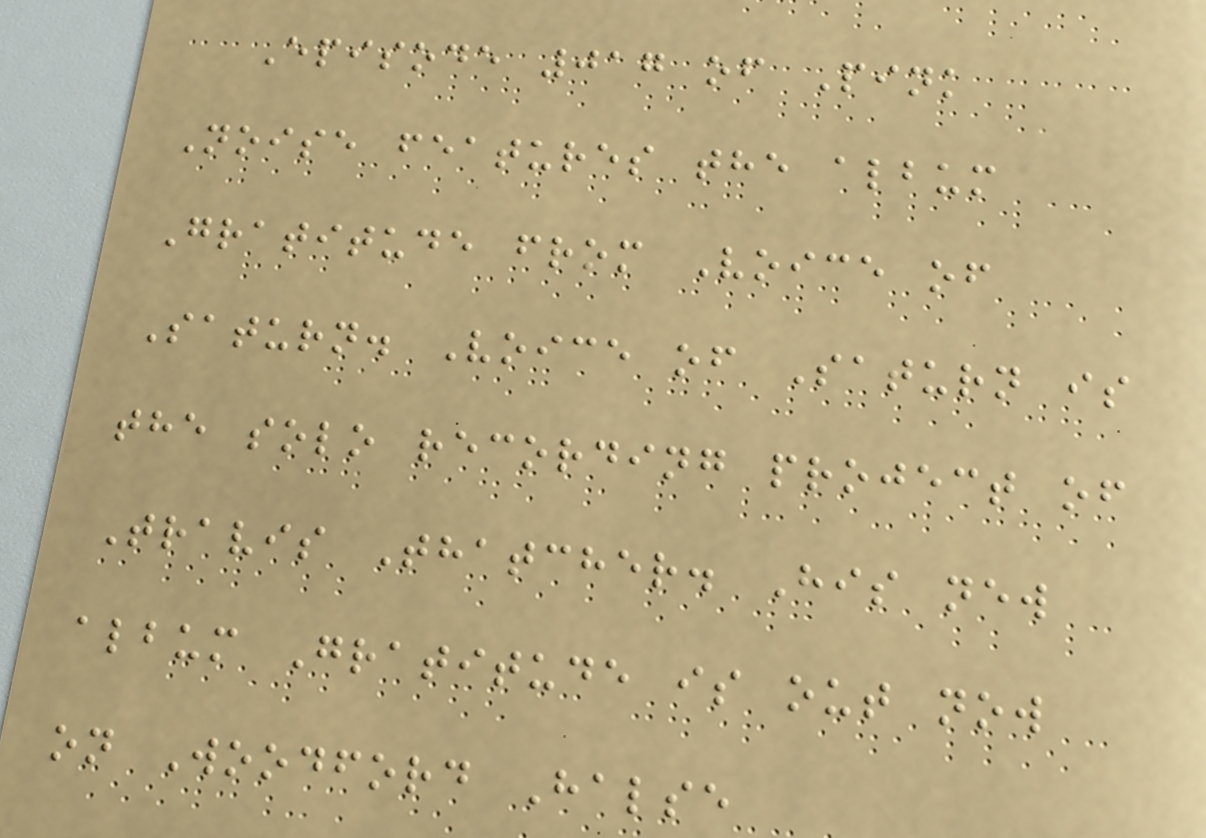Episode 017 of Pink
Noise features the album
Gratitude from Voice of
Saturn. Voice of Saturn is
the solo recording project of
Travis Thatcher. His new
album Gratitude is out now
on Woodford Halse
